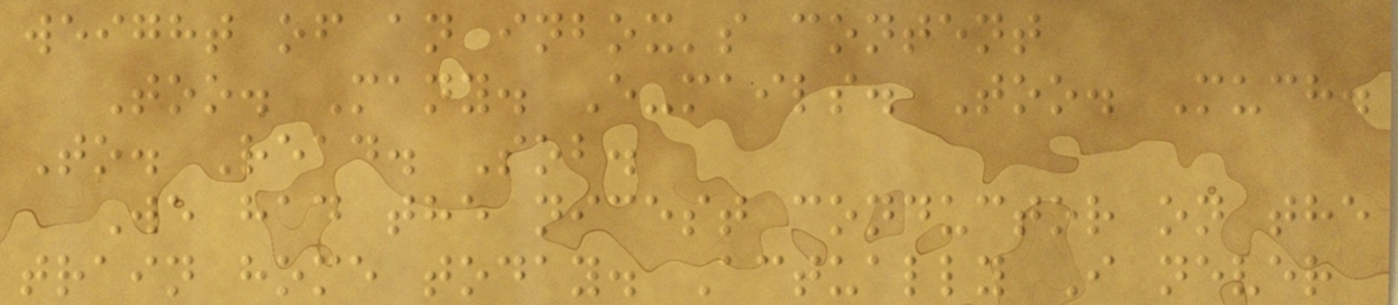weight of an inbox's content
Too. Many. E-mails. Too. Much.
To. Read. Sob.
We had the nicest conductor on the
train home today. Actually I never
